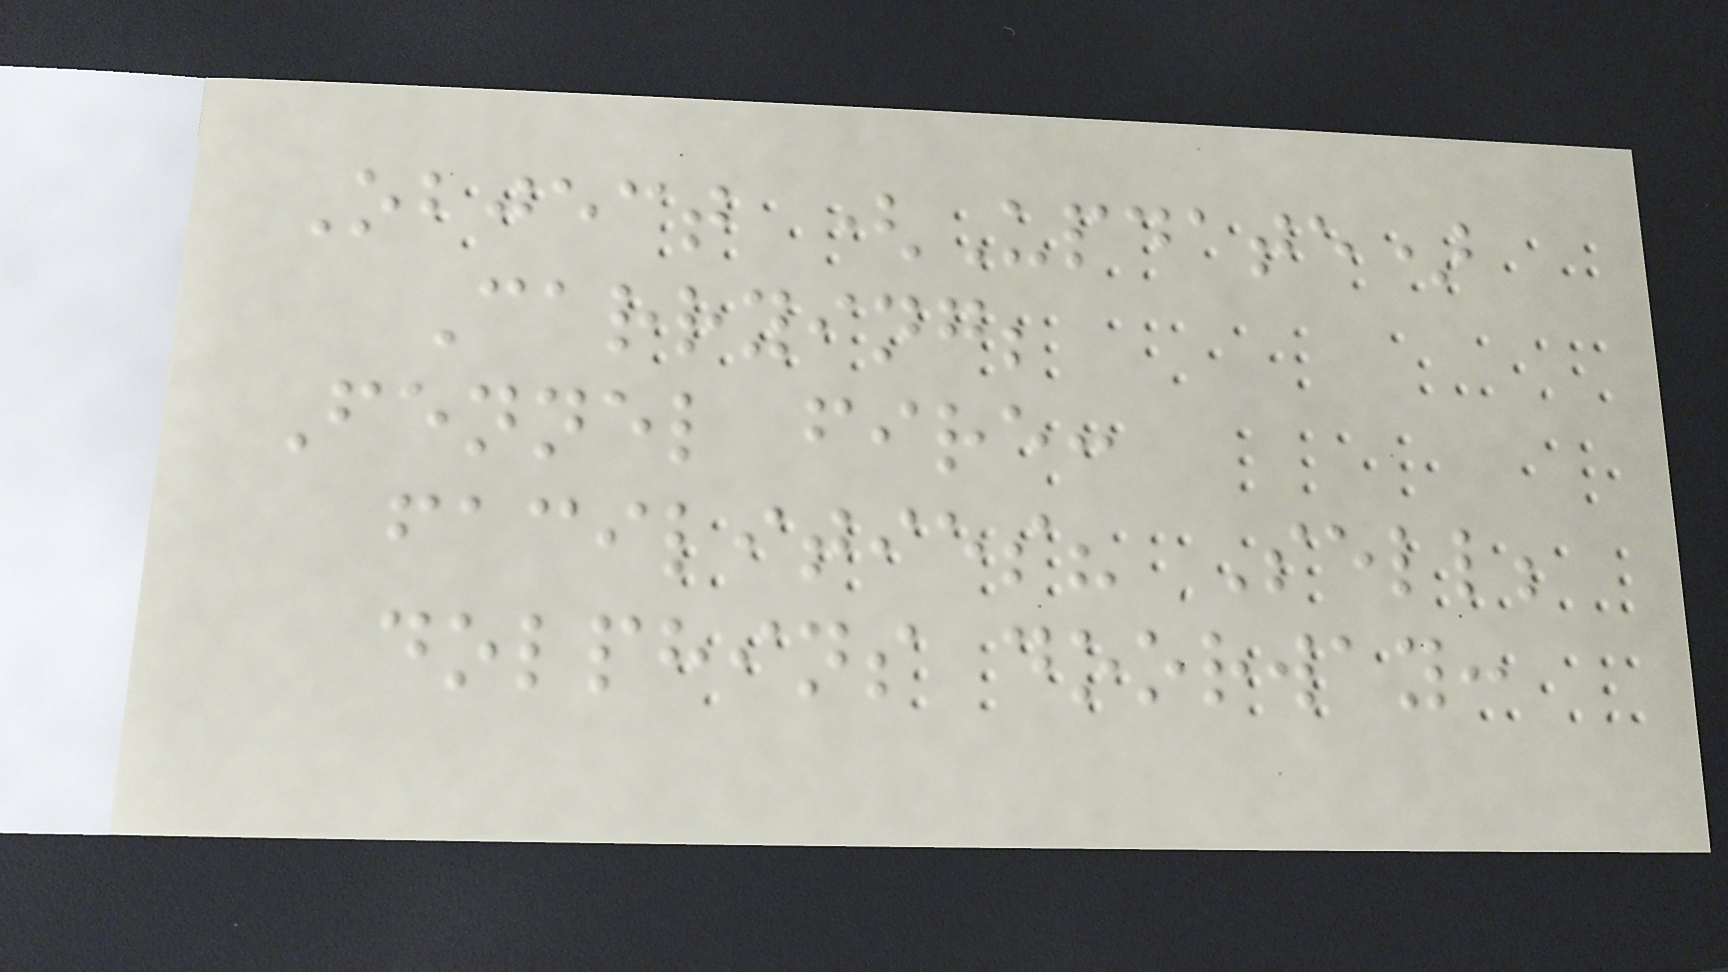Object (Update)
Carrying;
Fennel fire:
facilities? Sell;
dolphins doorway:
